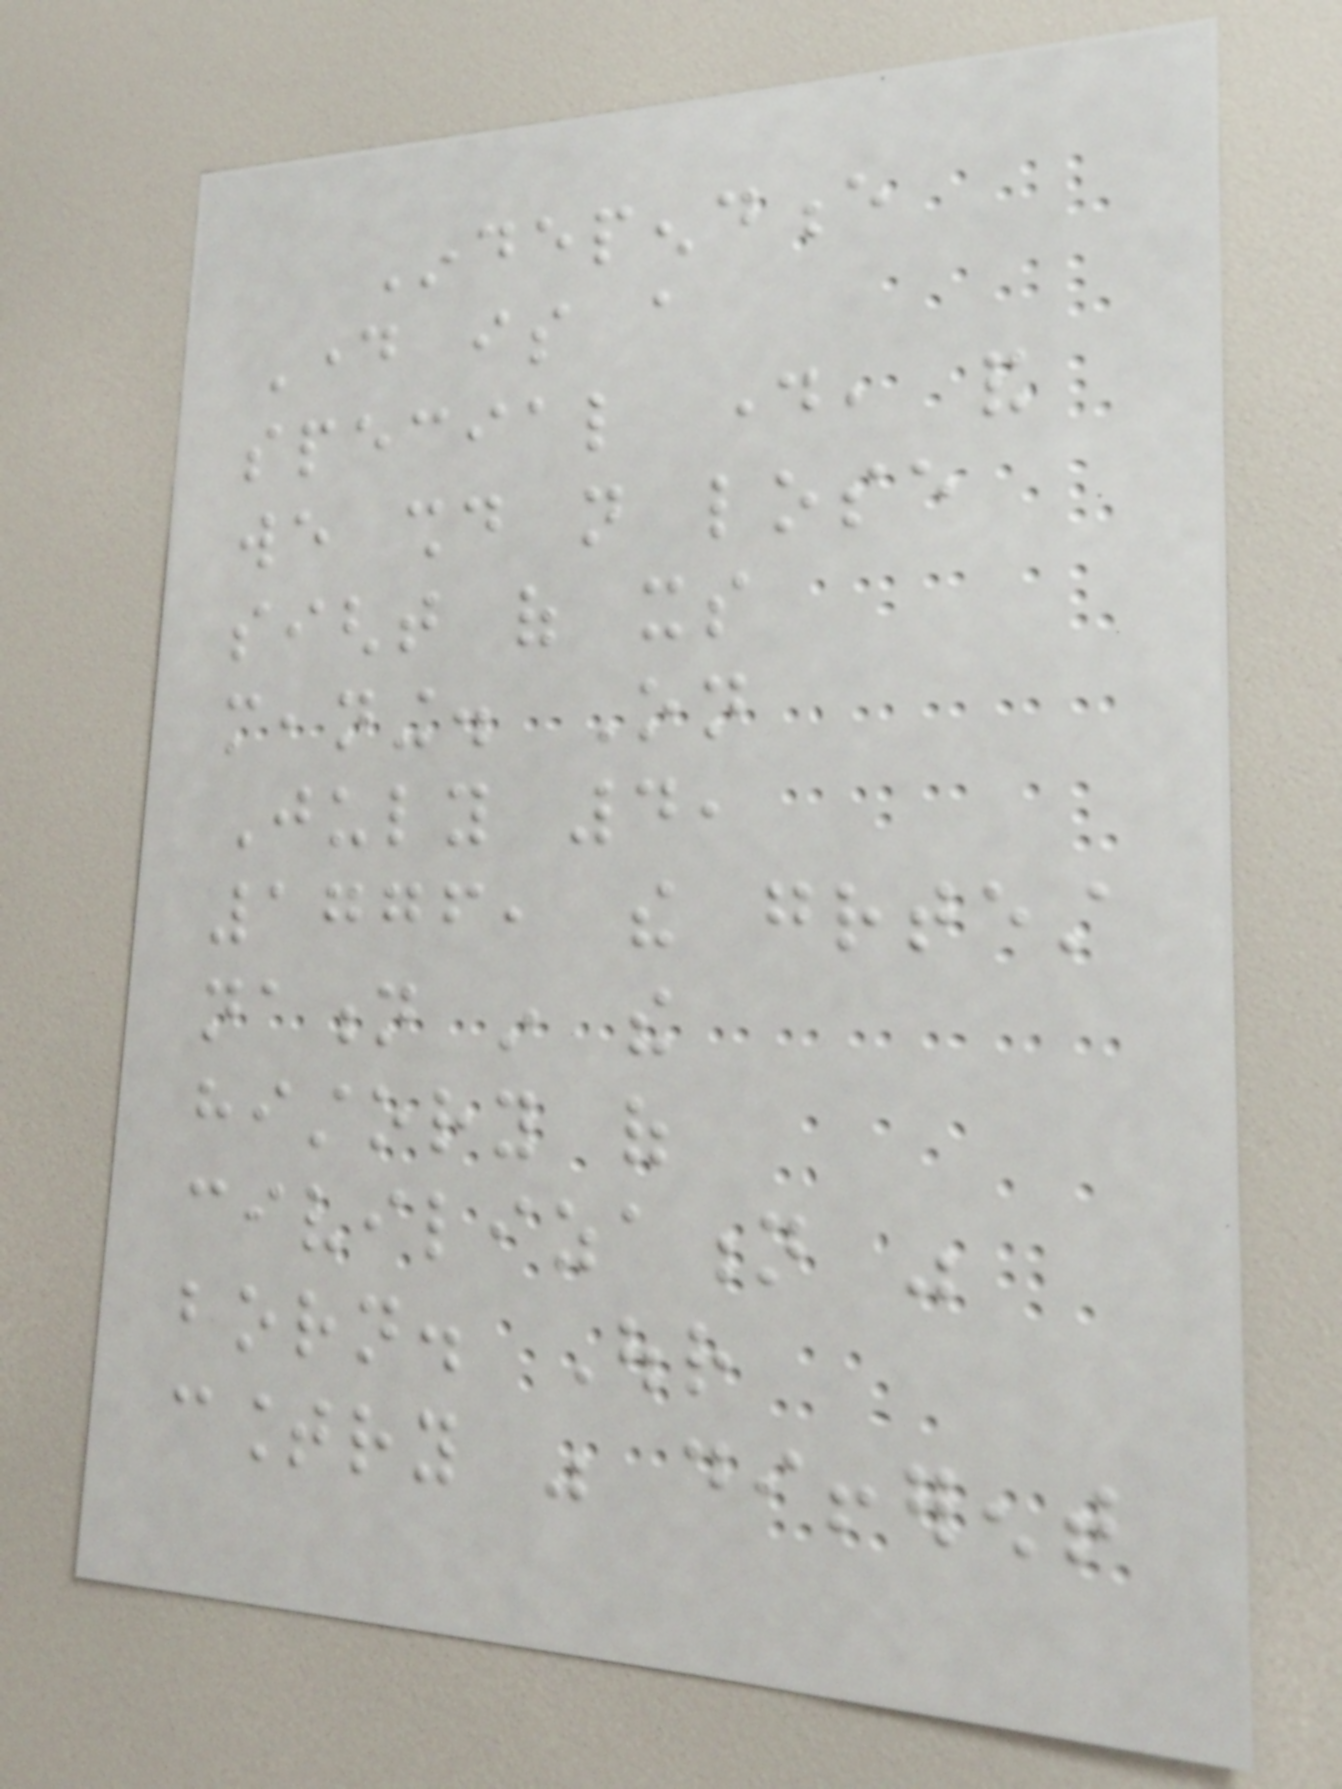Independence
Day is a
special day, and
we should not lose
sight of its
meaning. On
July 4,
1776, the greatest
nation in the
history of
civilization was
born. Our
country was different
